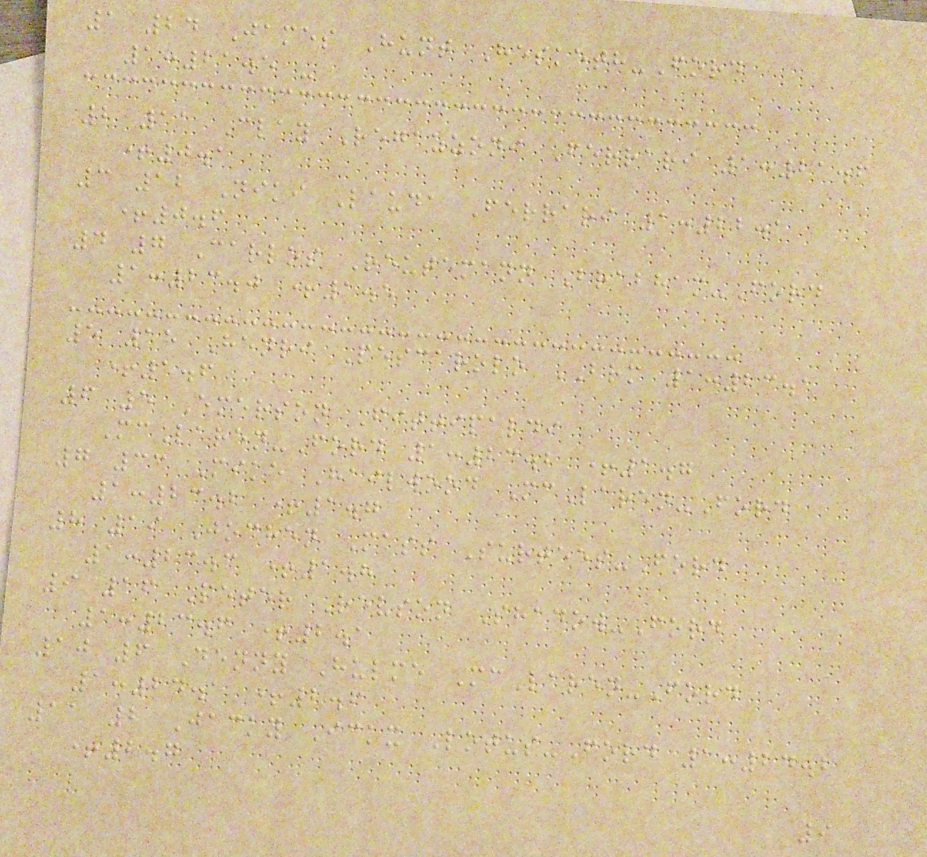1 24 James Hunt Hesketh-Ford
1:21.5 -
2 11 Clay Regazzoni Ferrari 1:21.6
+0.1
3 12 Niki Lauda Ferrari 1:22.1
+0.6
4 7 Carlos Reutemann Brabham-Ford
1:23.0 +1.5
5 15 Henri Pescarolo BRM 1:23.1
+1.6
6 5 Emerson Fittipaldi
McLaren-Ford 1:23.2 +1.7
7 33 Mike Hailwood McLaren-Ford
1:23.2 +1.7
8 19 Jochen Mass Surtees-Ford
1:23.3 +1.8
9 16 Peter Revson Shadow-Ford
1:23.6 +2.1
10 6 Denny Hulme McLaren-Ford
1:24.1 +2.6
11 2 Jacky Ickx Lotus-Ford 1:24.2
+2.7
9
